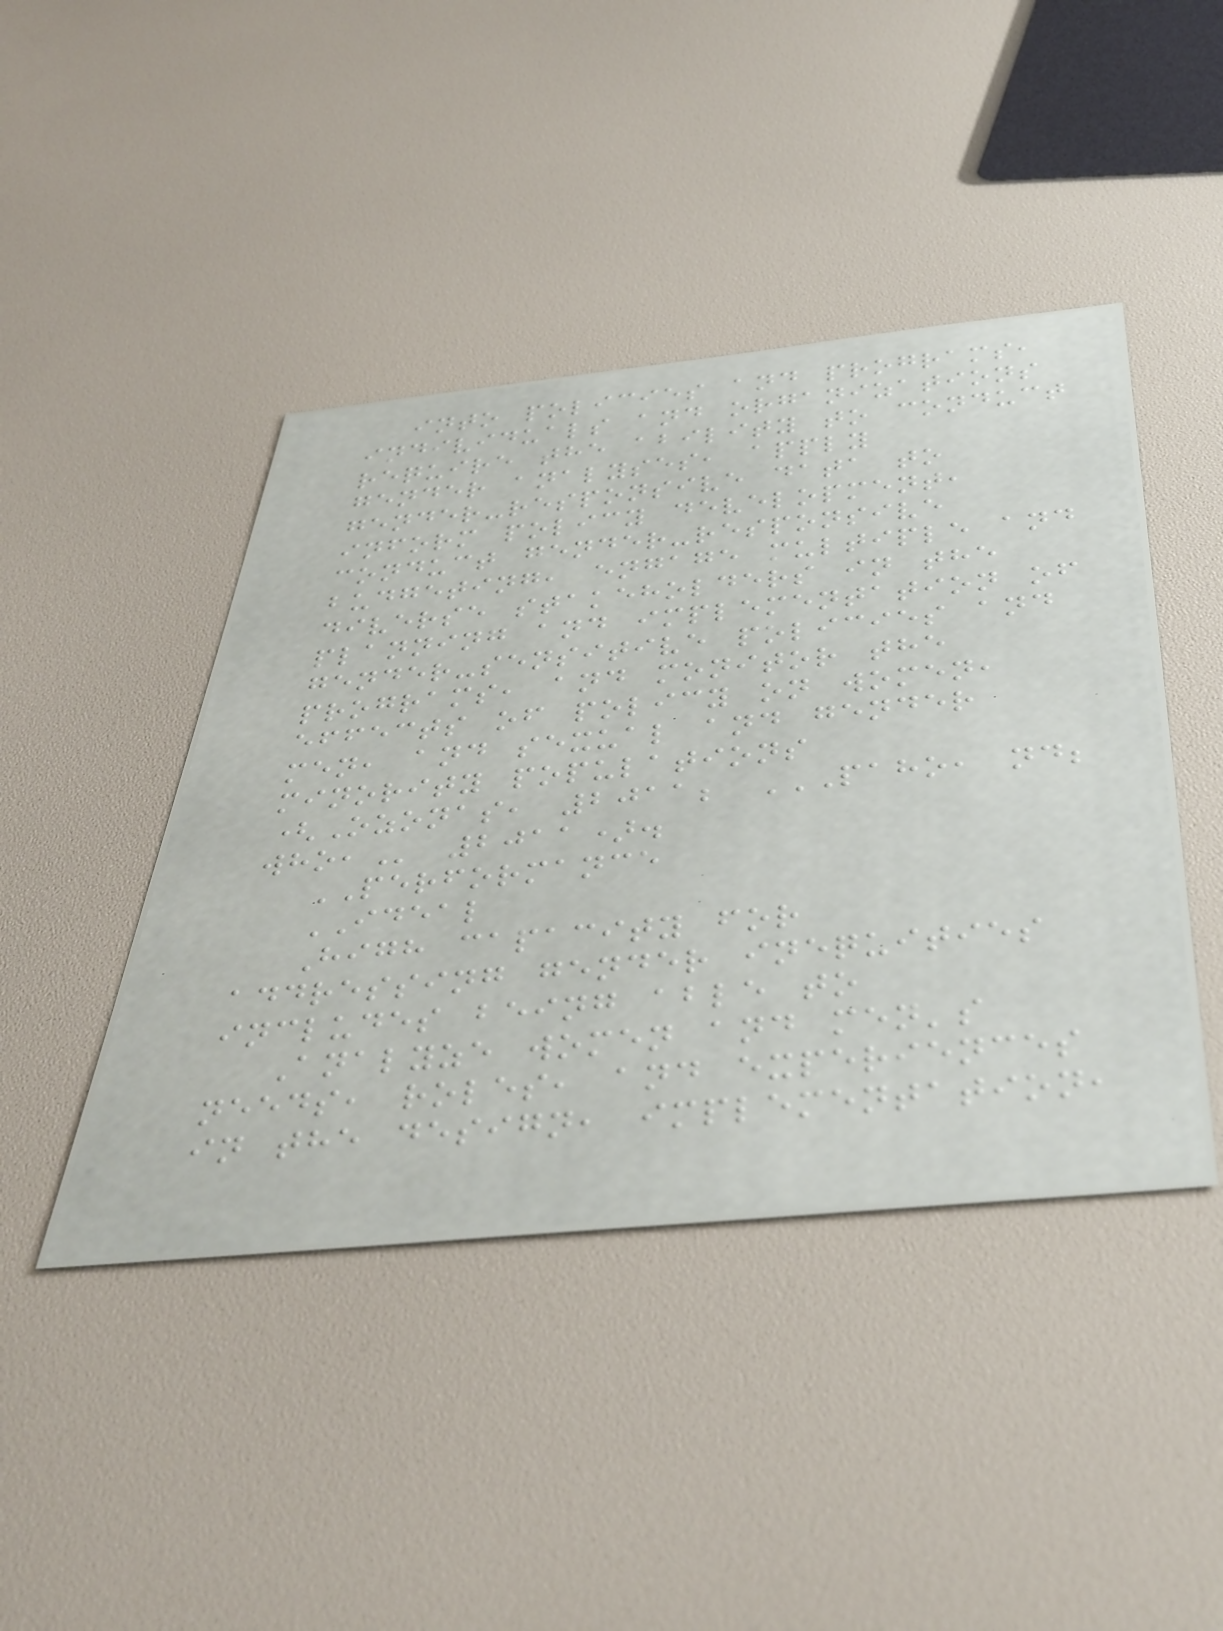into policies and programs,
individuals and organizations
require the ability to conduct
gender analyses, apply
gender-responsive data to
inform policy development,
conduct gender-responsive
budgeting, engage multiple and
diverse stakeholders in the
planning and implementation of
gender-sensitive policies and
programs, and monitor the
effects of policy on women,
men, and sexual and gender
minority populations
(Ozonas, 2011; PAHO, ND;
WHO, 2011).
PERFORMANCE
IDEAL
High capacity for
addressing gender inequities
includes being able to
Analyze women and men's
needs, roles, and experiences
in the design, implementation,
